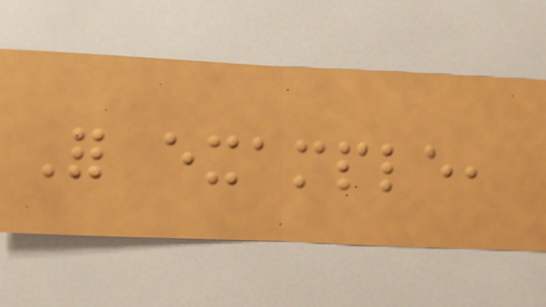For example,
